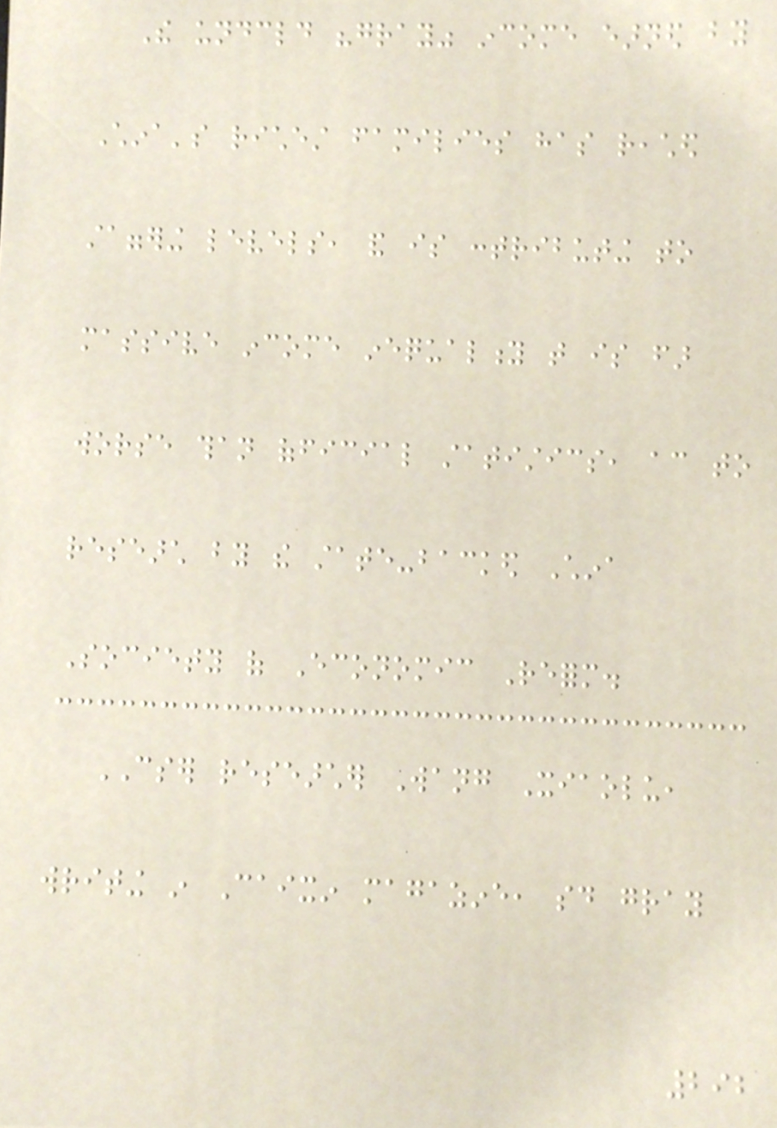The undeclared "gray" income earned by
China's richest families has reached
staggering levels, and is contributing to
massive income inequality that is far
worse than official statistics, according to
research by the state-backed China
Society of Economic Reform.
CSER researcher Wang Xiaolu,
writing in Caixin magazine, said gray
292
